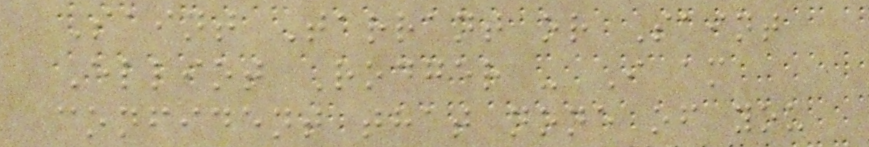Saint Tarrant or Saint
Elliot Rodger - I am
confident that none of you
